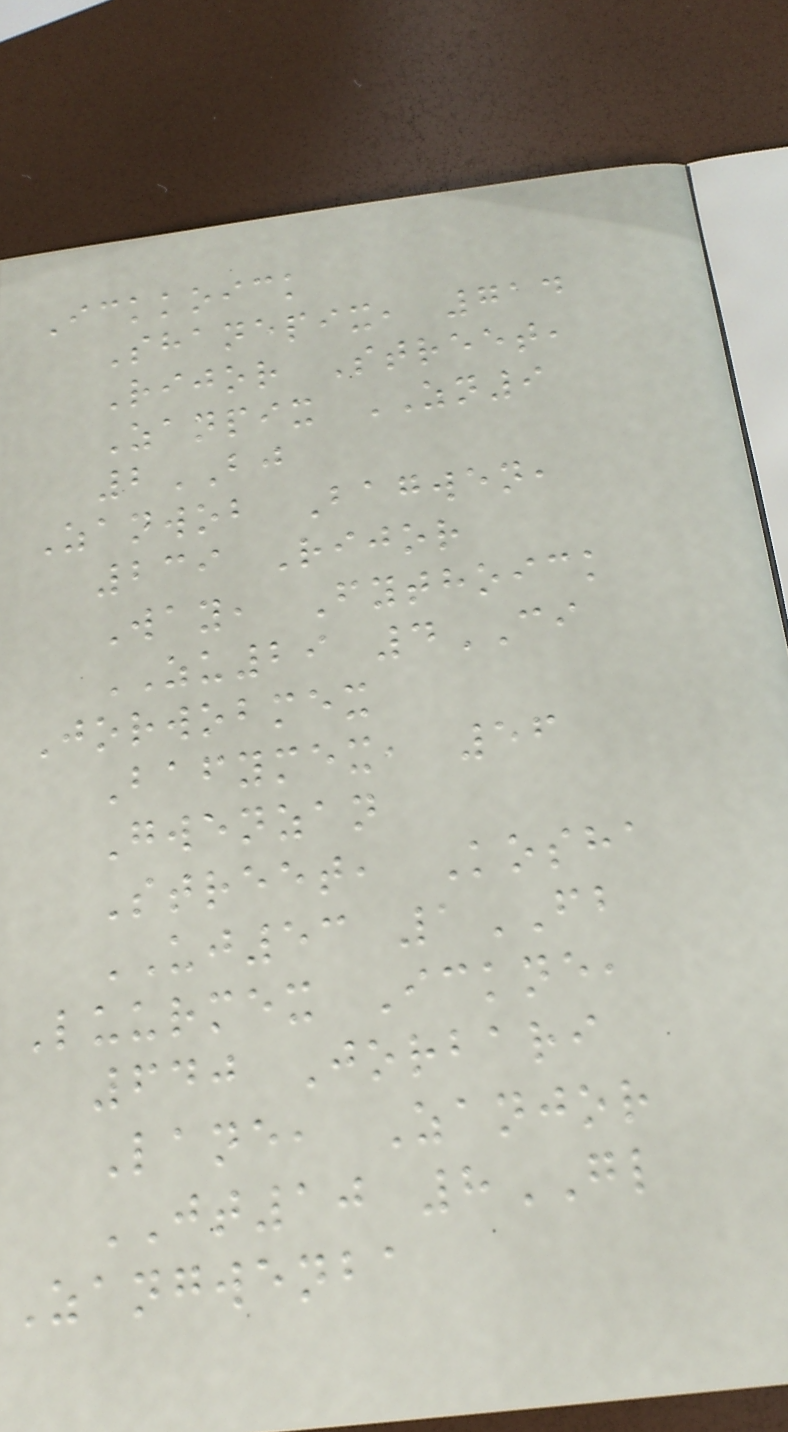Ickkoick
Shanepix, 714
Rijor Street,
Zanpix ZN9
2BJ
Zanwob Bagwen,
239 Rijor
Way, Fythoick
ZU29 4CI
Jorwobmex
Bafymex, 56
Gwenzan
Street, Kosha
UJ53 1FB
Luurmex Ickne,
640 Jorbari
Lane, Zanjor
JT10 8GL
Zangwenba
